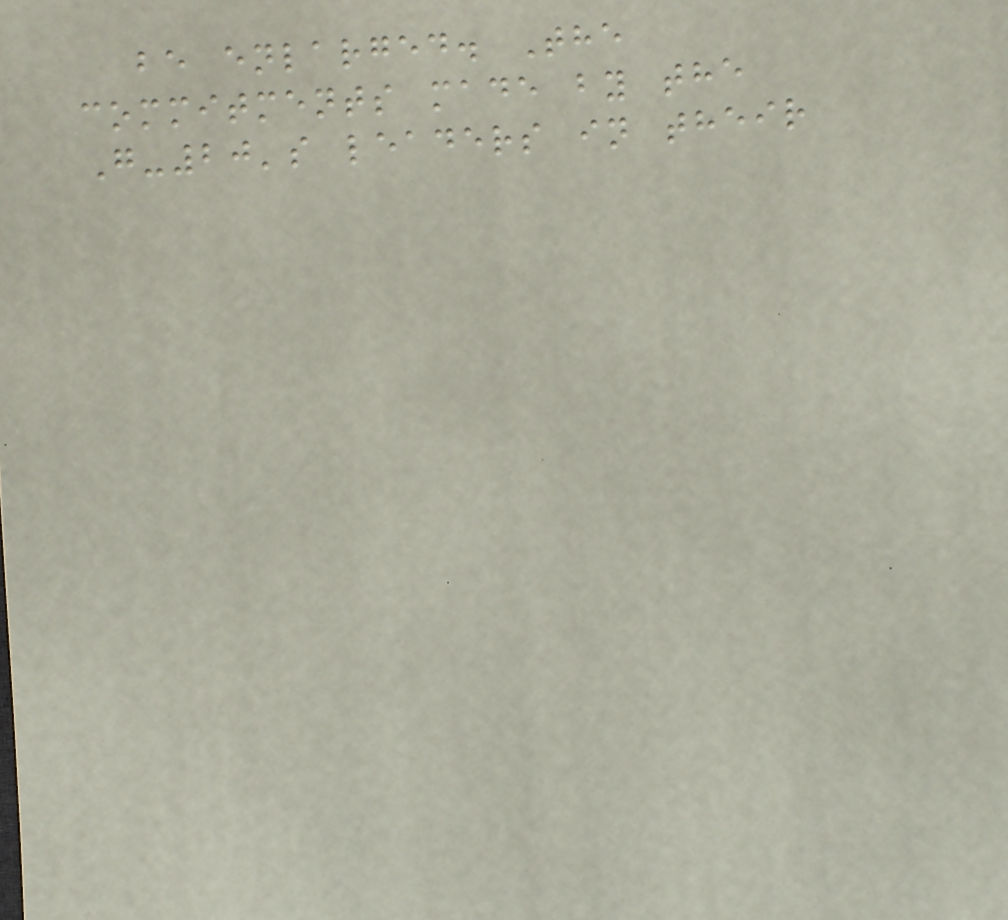be enlarged. The
commitments made by the
G-20's leaders in their
